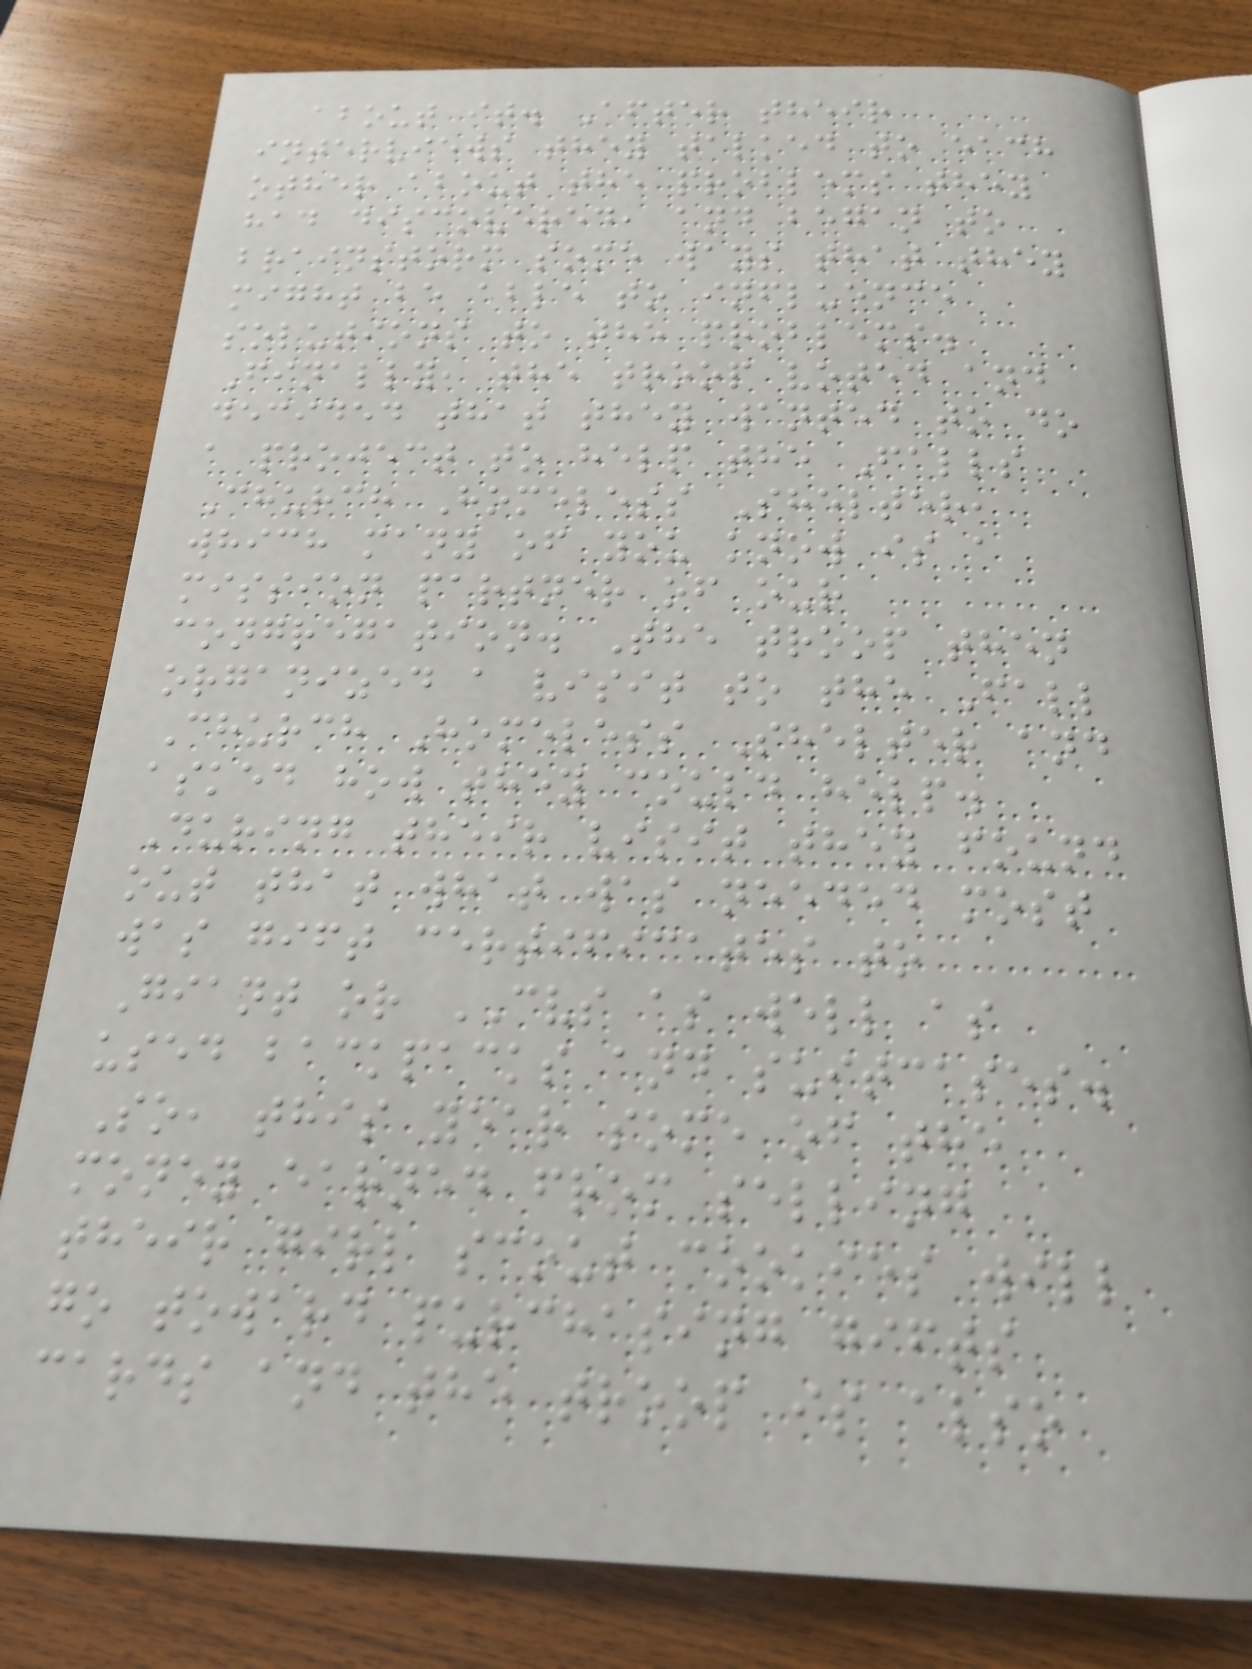about it. After their
interviews they talked to each
other about the problems they
had discovered, and began to
brainstorm some ways that they
might be able to influence
solutions to the problems.
Finally, the troop voted and
decided that they wanted to do
a project to help the Falls
Church Homeless Shelter,
which many of you know is a
mission partner of our
congregation. The troop then
organized a visit to the Fall
Church Homeless Shelter and
asked how they could help.
During their visit they found
out that what was needed most
was gift certificates to
Giant or CVS as well as
used backpacks and suitcases.
So, this year some of the
money earned from selling
their girl scout cookies will
go toward purchasing gifts
cards and the troop is also
